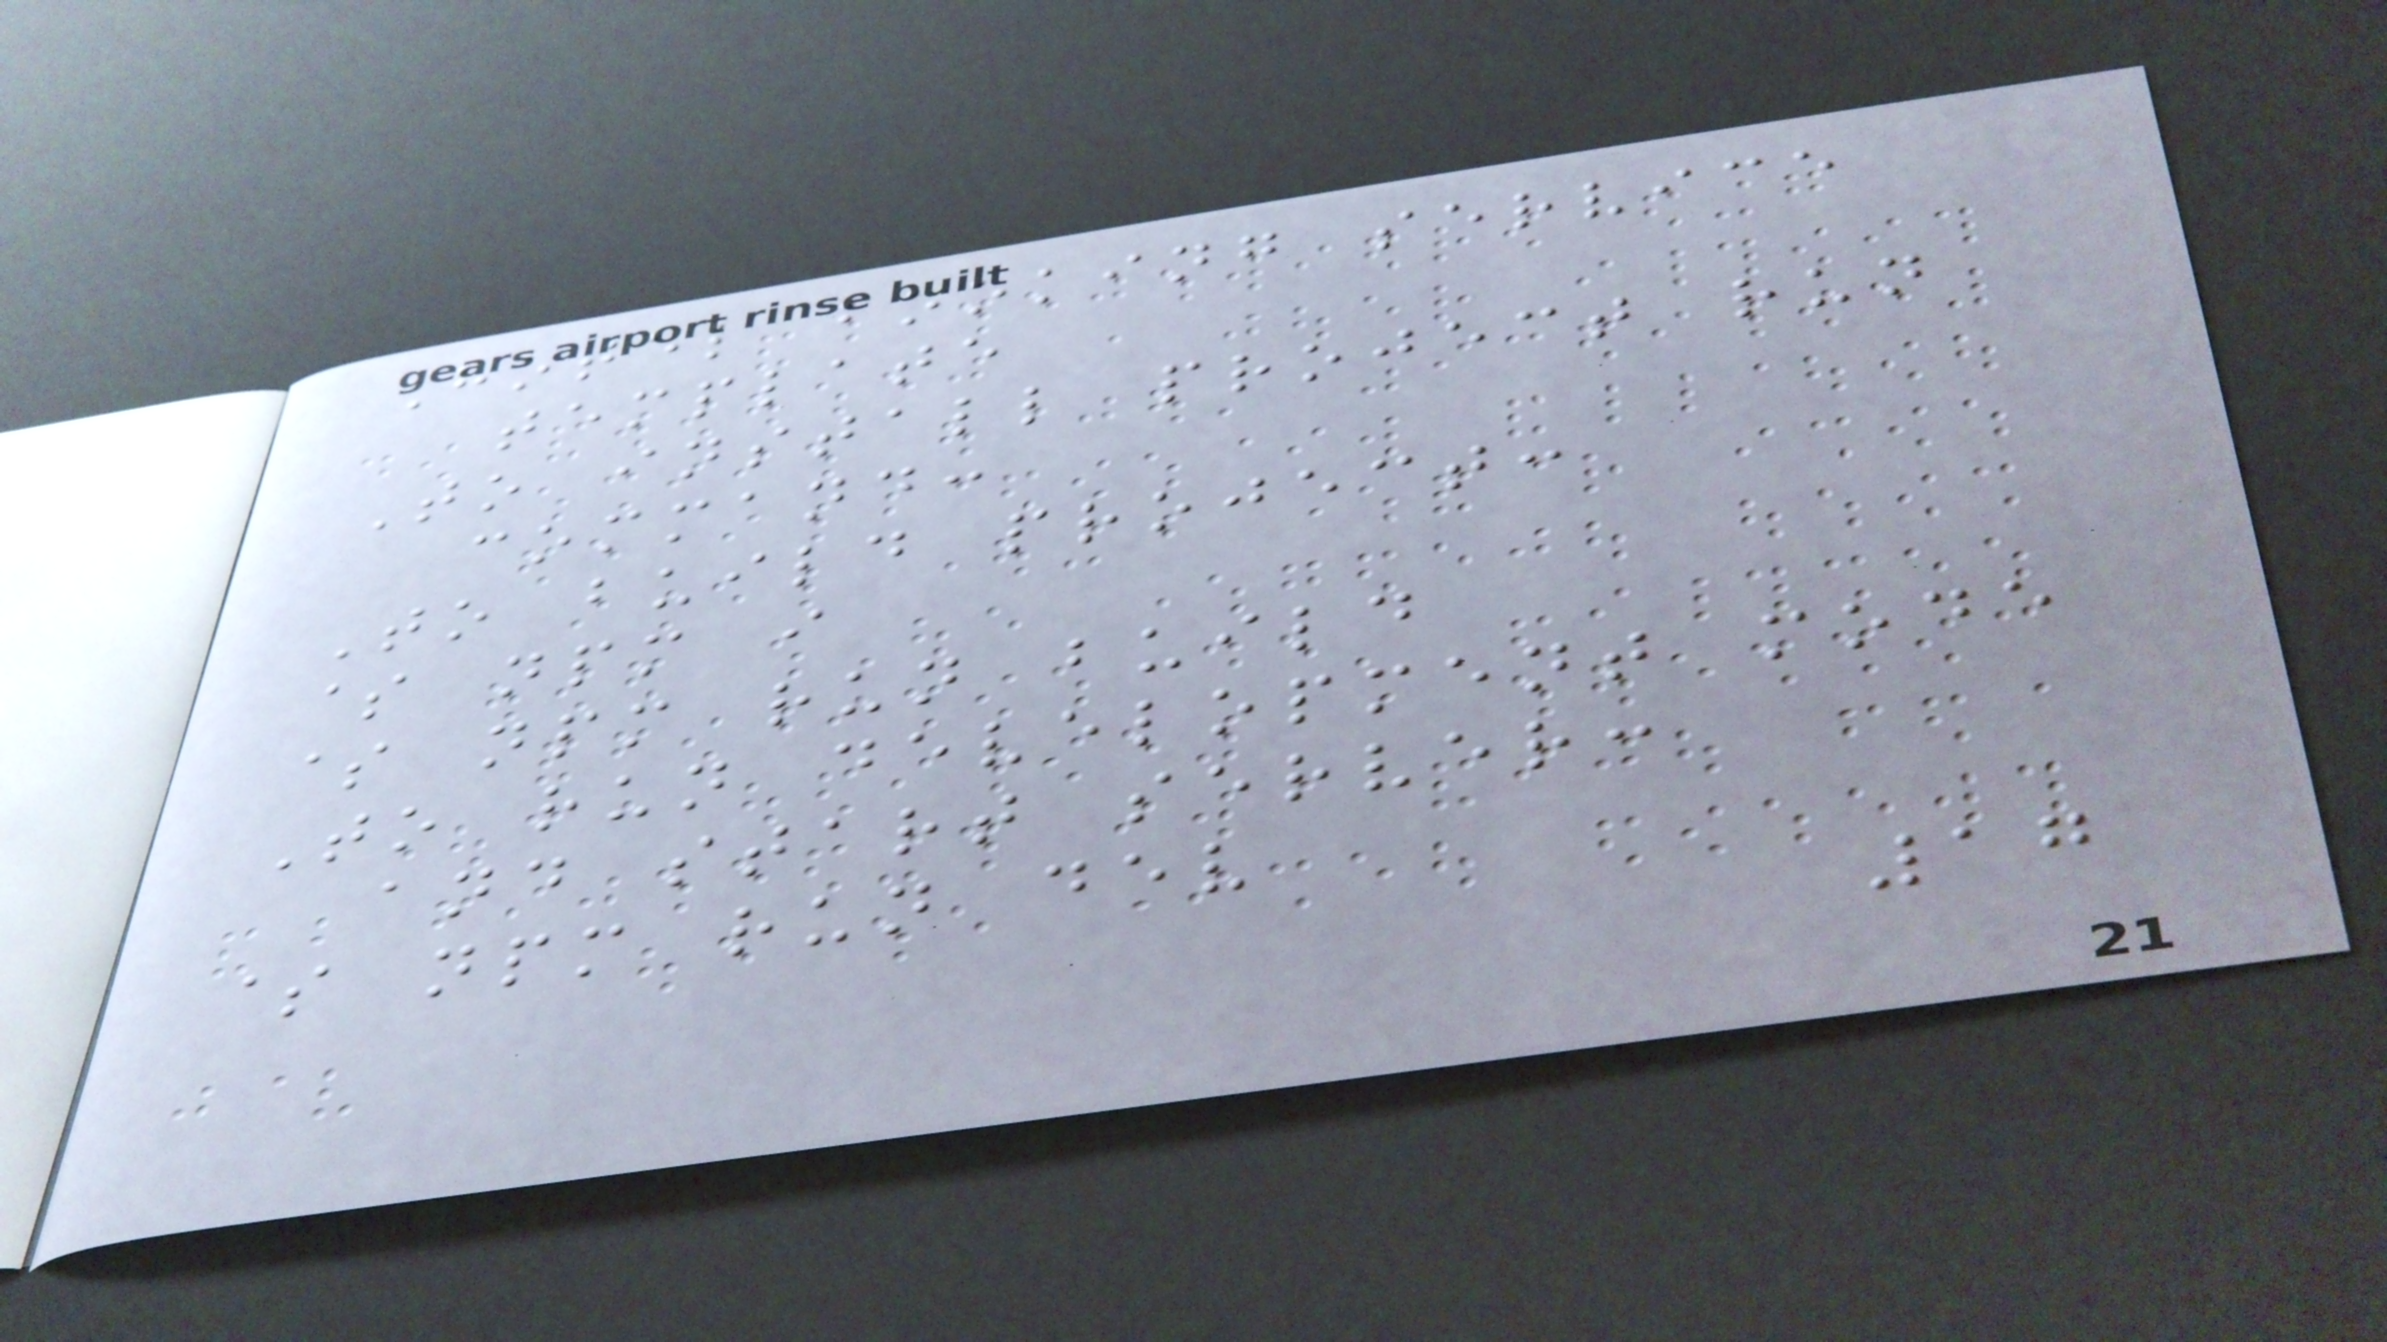Hotel booking service
template
To install project run
command:
To build project:
$ npm i
$ npm run build
To run development mode
and start server:
$ npm run dev
17
